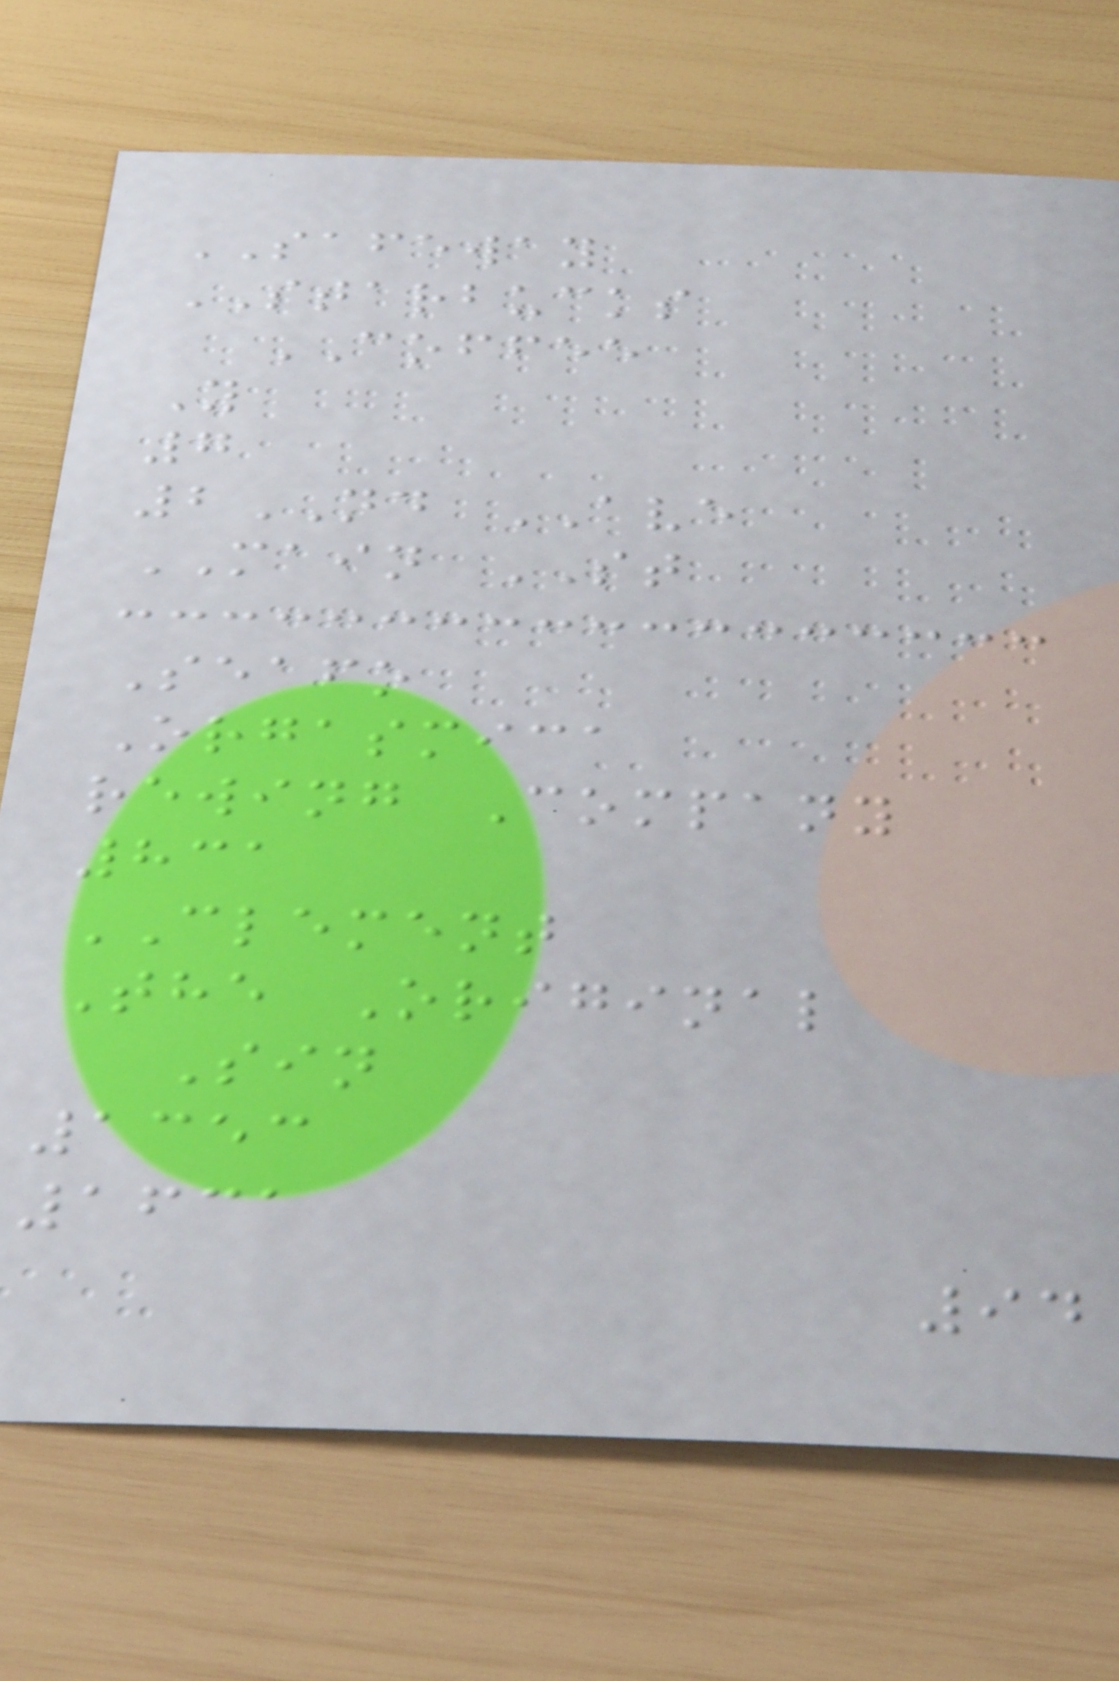SAFEWAY
STARBUCKS
COFFEE
Y
7
2ND AVE
MAIN ST
Seafo
Orgasmica
rewing Company
831
CLEMENT
The Original
Sin
1353
1631
94
